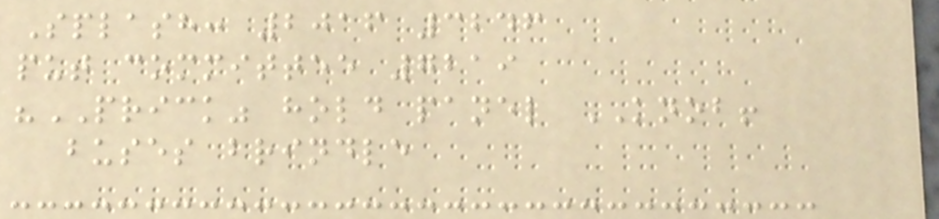Splash: 2016 3246
put committee 7219
"PRICK" hold panel KNOB!
buses brindle
